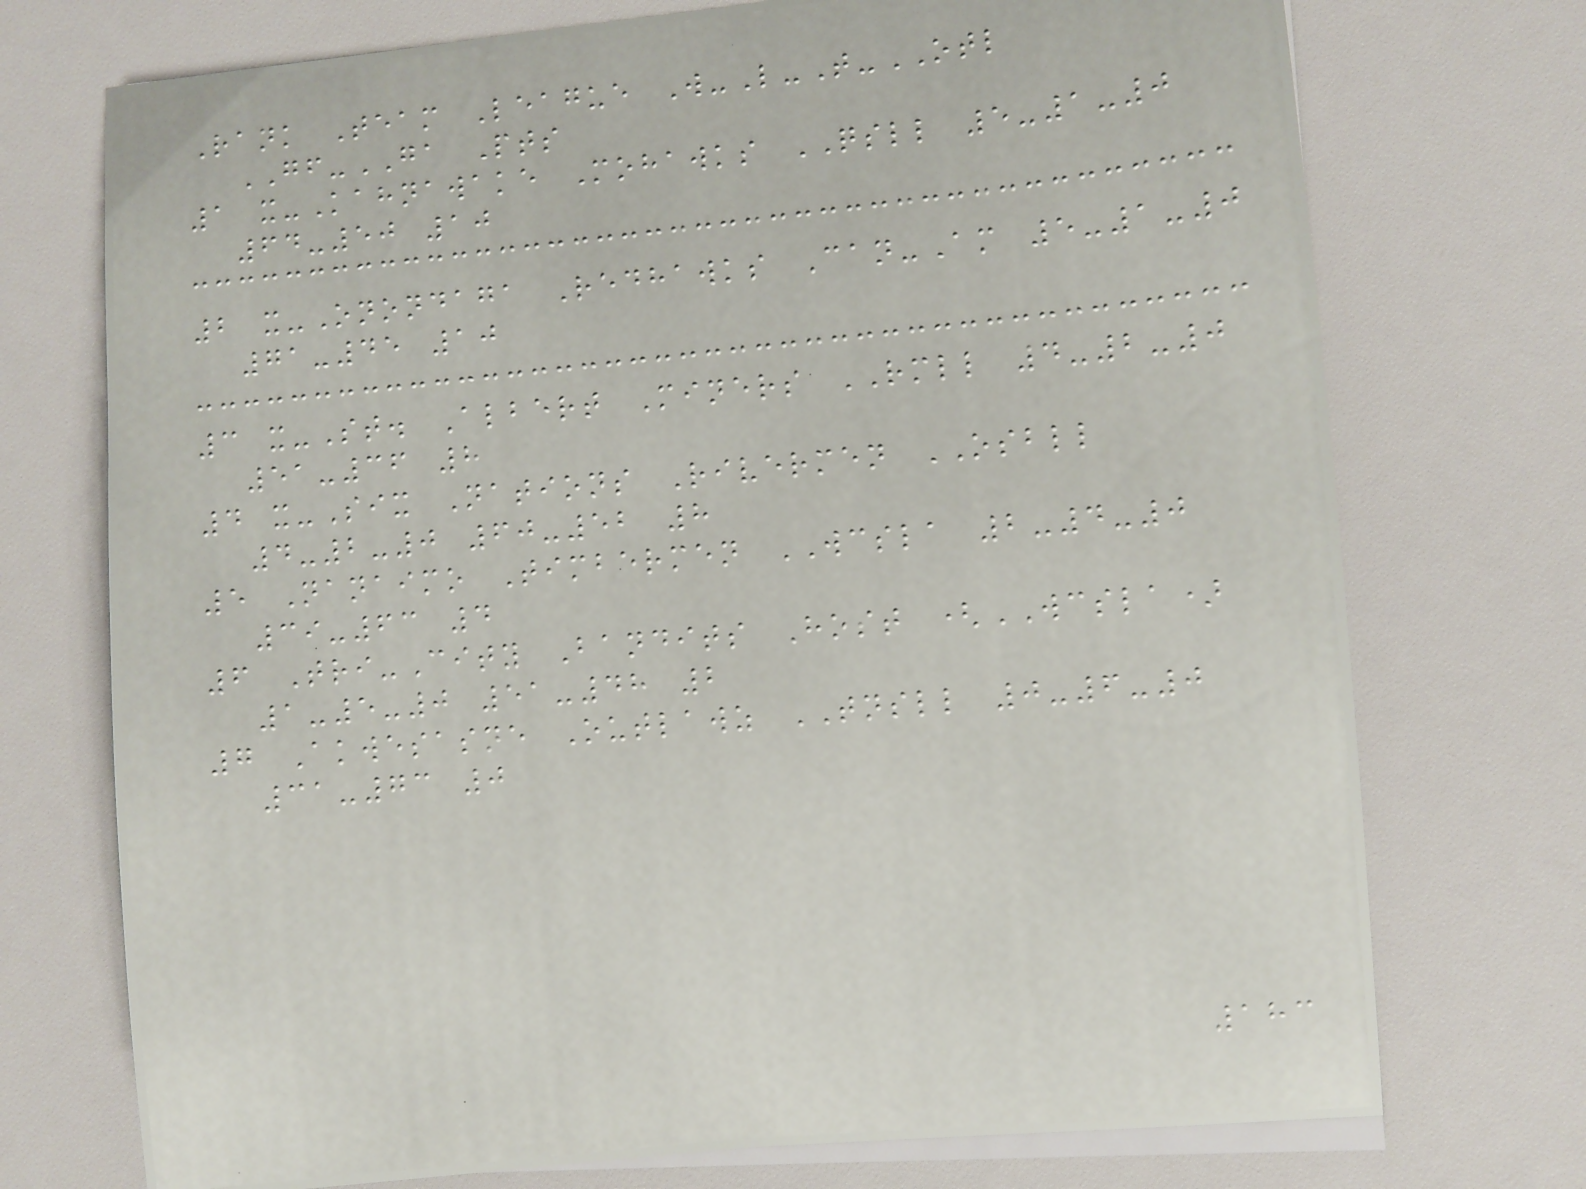Rank Team League W-L-T-OTL
GF-GA Pts
1 x-Kahnawake Mohawks QSLL 5-1-0
64-50 10
2 x-Onondaga Redhawks Can-Am 5-1-0
71-45 10
3 x-St. Albert Miners RMLL 4-2-0
51-36 8
4 x-Six Nations Rivermen OSBLL
4-2-0 60-52 8
5 Nanaimo Timbermen WCSLA 2-4-0
39-63 4
6 Tri-City Bandits Host (WCSLA)
1-5-0 51-48 2
7 Akwesasne Outlawz TNSLL 0-6-0
31-73 0
183
